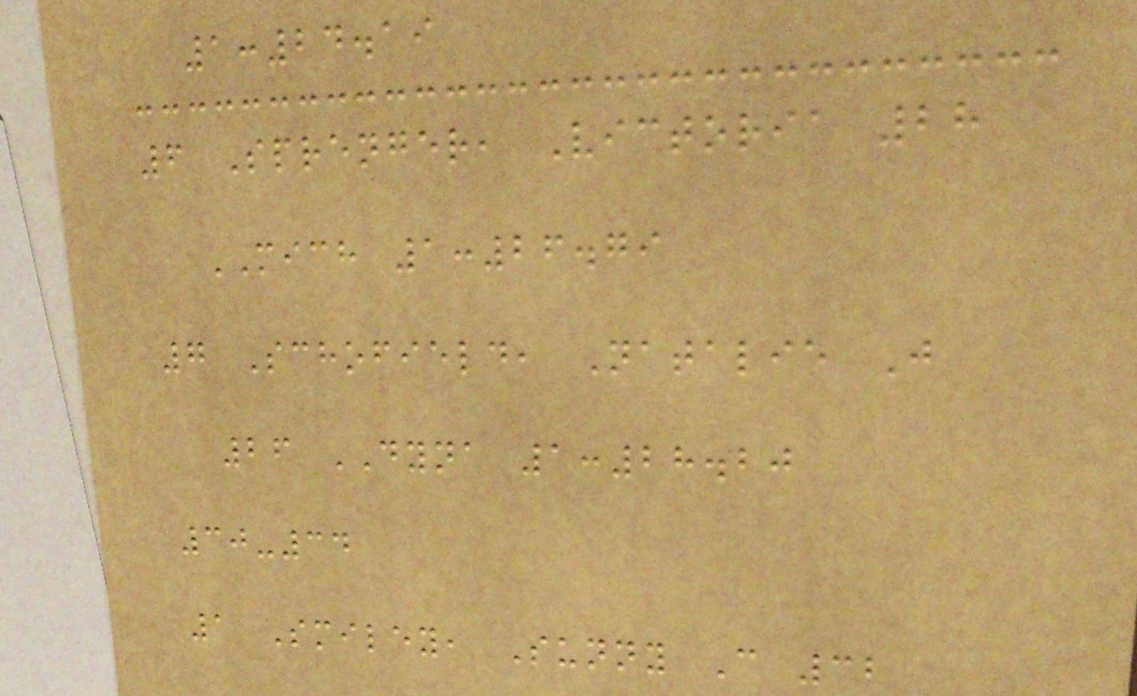1:24.19
6 Sprenger, Victoria 28
MICH 1:26.79
7 Schofield, Natalie J
26 DYNA 1:28.20
30-34
1 Smiley, Sunny C 32
